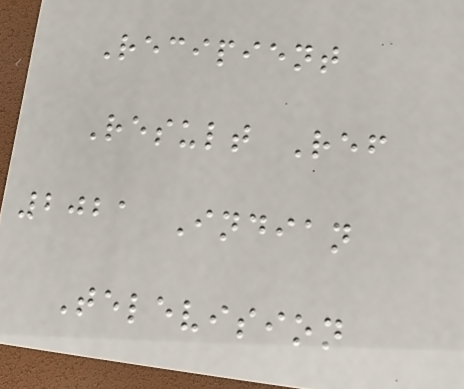Recipient
Result Ref
2021 Indian
Television
